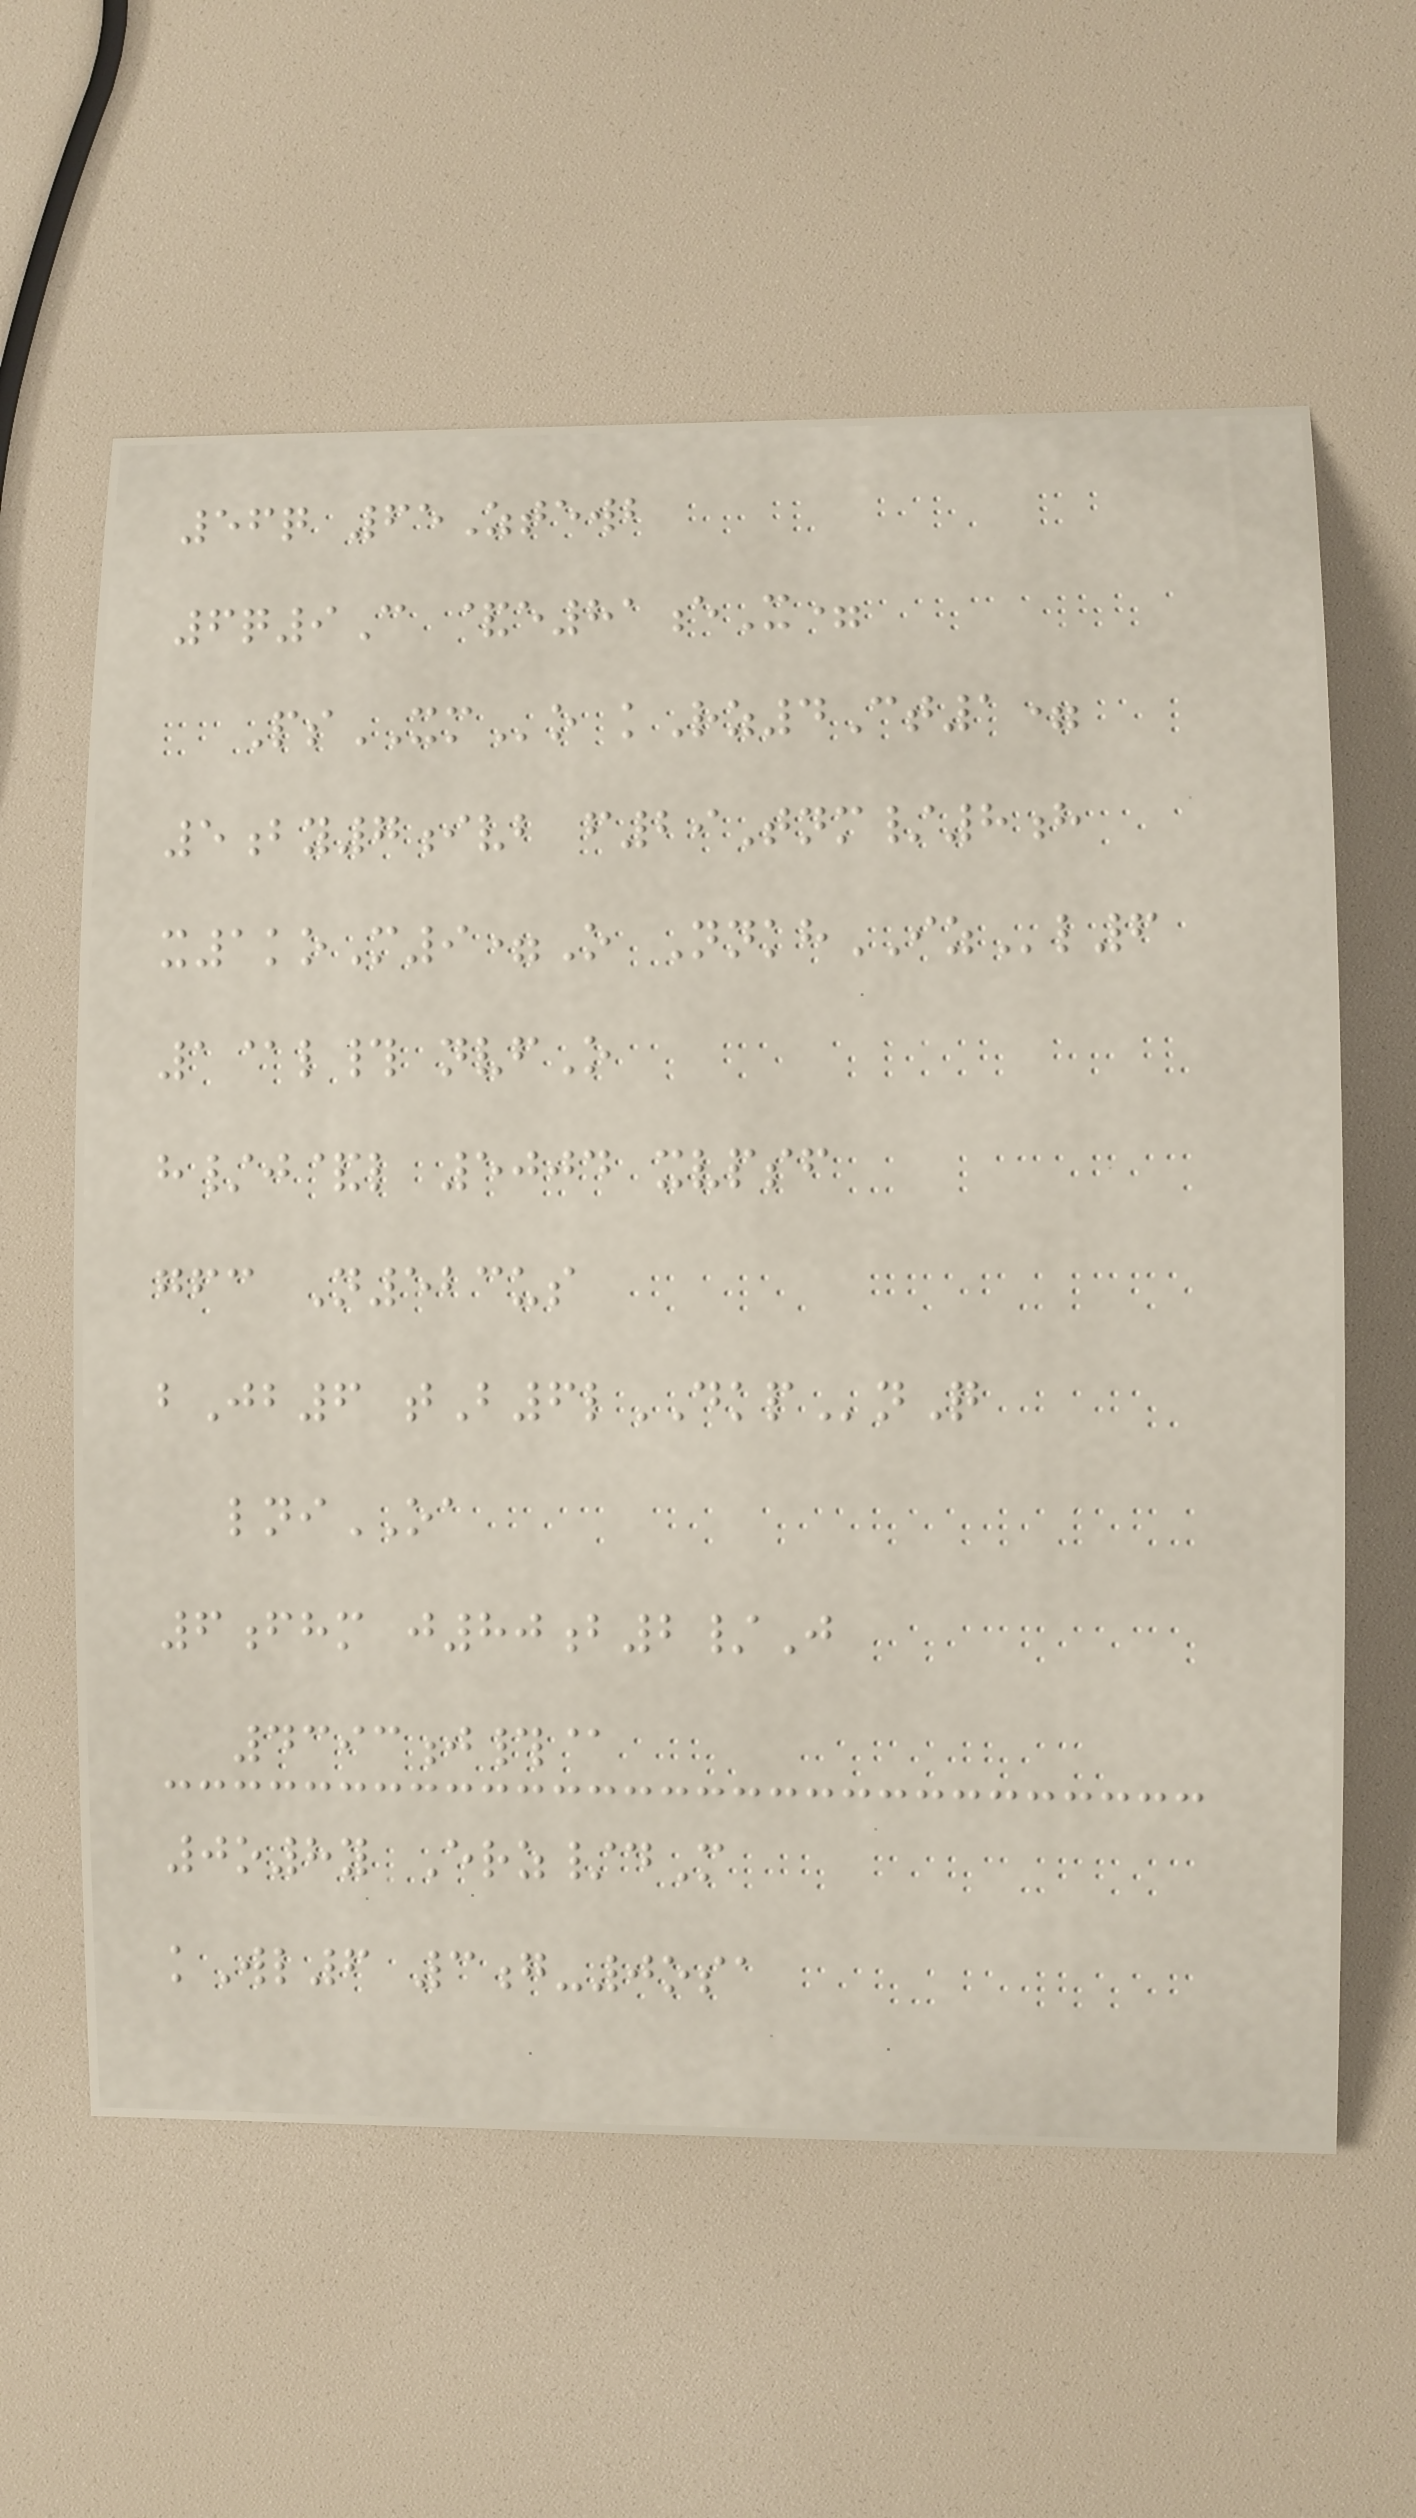56q 65Ztewb
6q9C &e81eX=
PsXMo kRz4Ct1=
5by7ivb f29Tnm/8h
x1koM9=O NnkhIZl6
1@l# nvfO
h/j&l 5004 xvpsf
gfc N523us
bJb6 tB6lDKPnQ
lniOA
6fhm j80b2/J
4393j#@
0o8y Erz/dM
kWl6 3g-0osa
